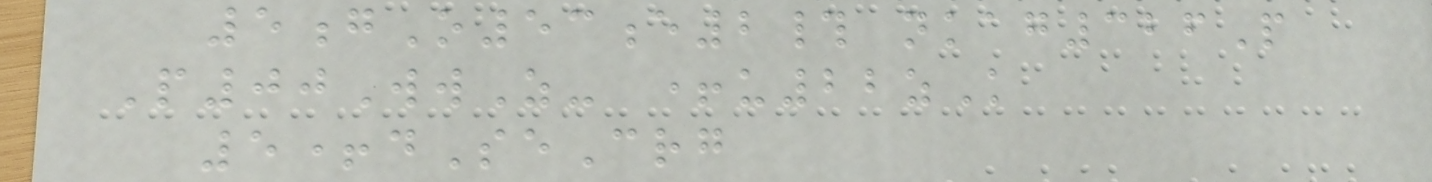5gO53e2# nkag326P
P00WwZ- +u22zK
5+dSeCrg
